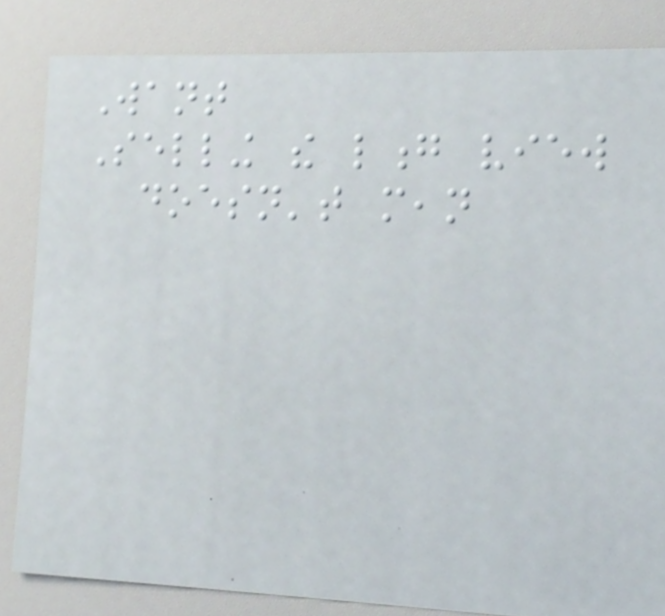Want
Selling the long view
doesn't mean
